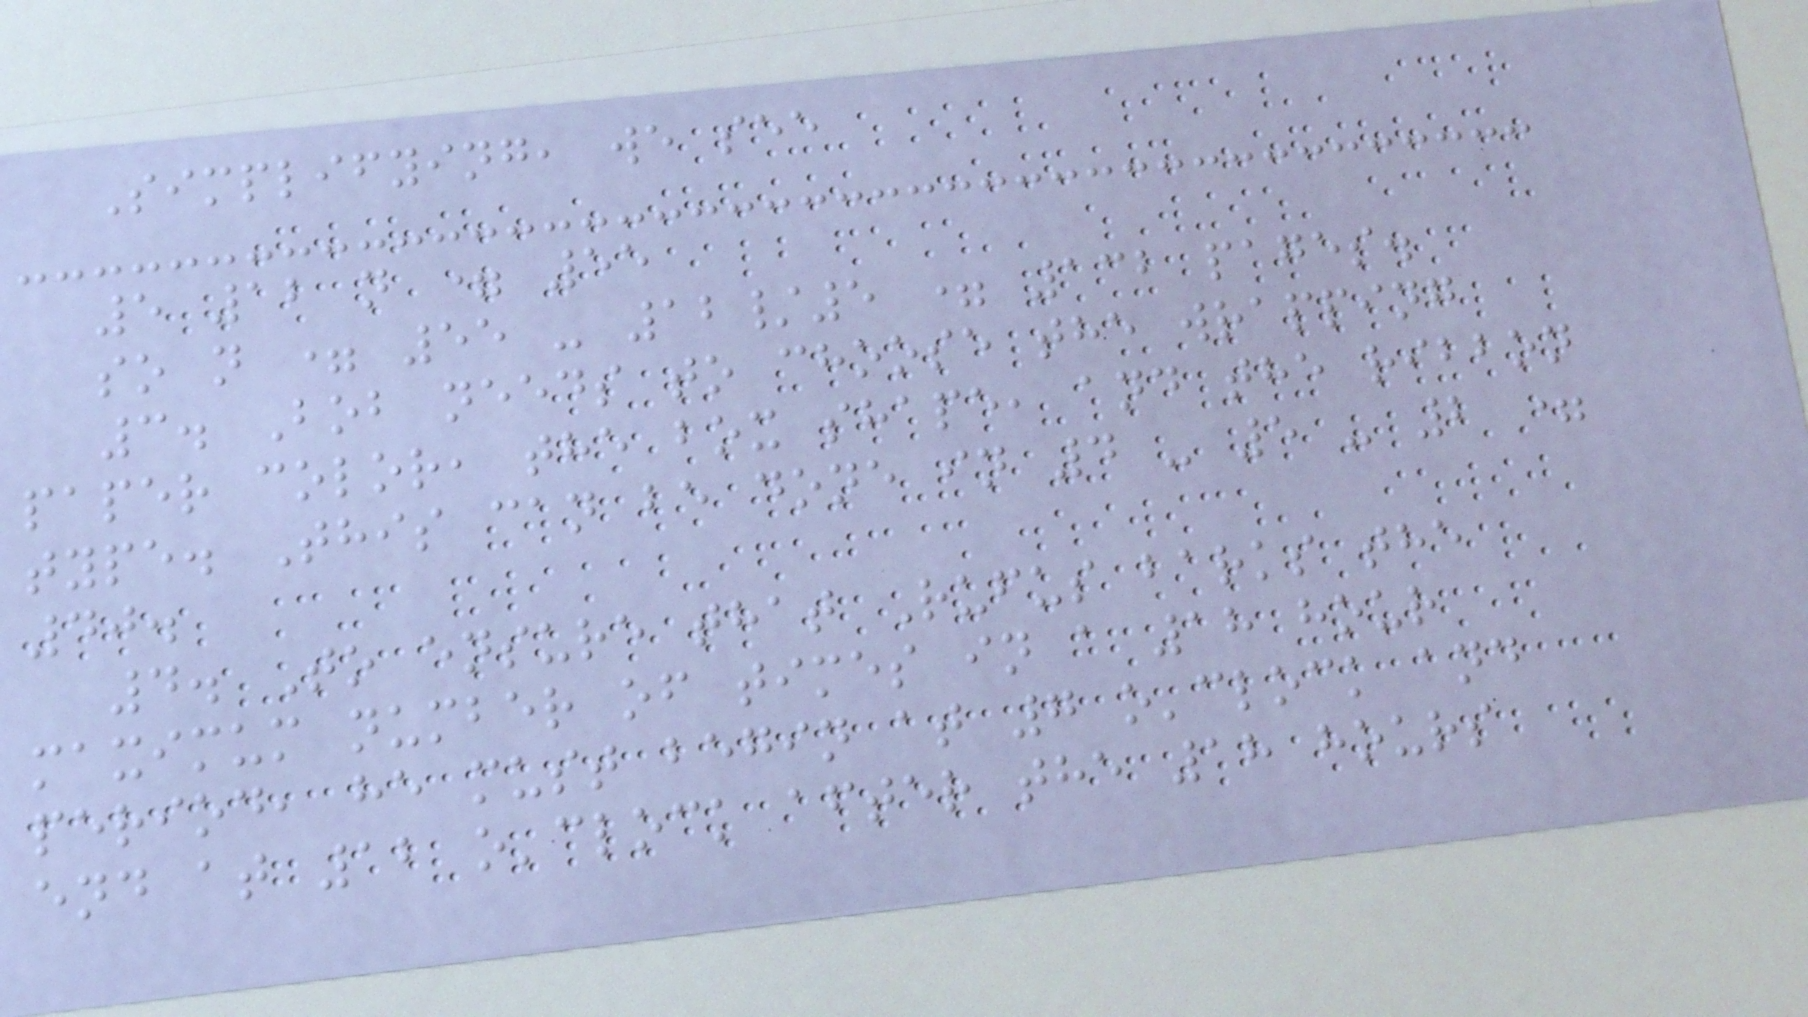Simplifying, we see
5 12 n = 55
so n = 55 - 12/5 = 132 pages.
3. Bob needs to choose the wrapping
paper color, the box shape, and the ribbon
type. This can be done in 4 - 5 - 2 =
40.
4. To ensure that Rufus barks the
maximum number of times in a 18 hour
period, he must begin at 7 o'clock and
end at 12 o'clock after the 18 hours
